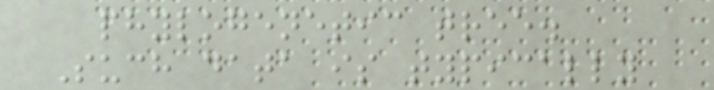phylogenetic tree.
Such data is typically
